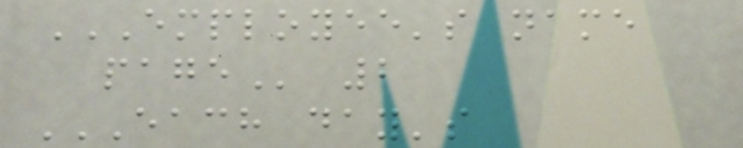EMPLOYEE'S NAME
PAGE 2
EACH DAY'S
